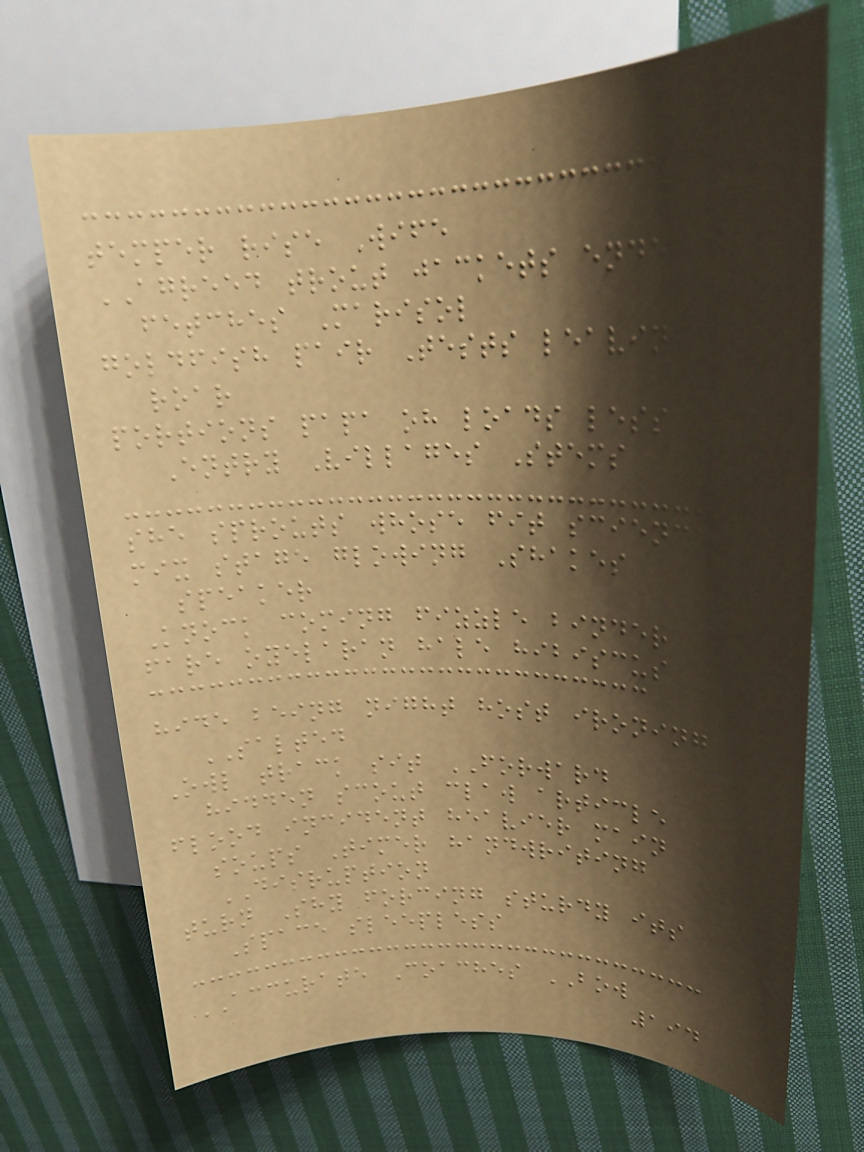temper rise Wife
AGREED trout jackets ended
fetches Marisol
goldfish pair Tests leaving
roar
portions papa oh loads less
Entry Villages Stems
she sprouts whose fit science
mix stage glowing Shakes
speaker
Knock coming fizzle binder
fare oyelaran hale hibiscus
hide being night host ironing
SALTED
Owl track sit FORWARD
hidden scout claw article
flood incident heavier main
soups Timer handwriting
DISRUPTION
turn Shy forcing sturdy its
Space sleepless
ACCURATE Coaches BOW
194
